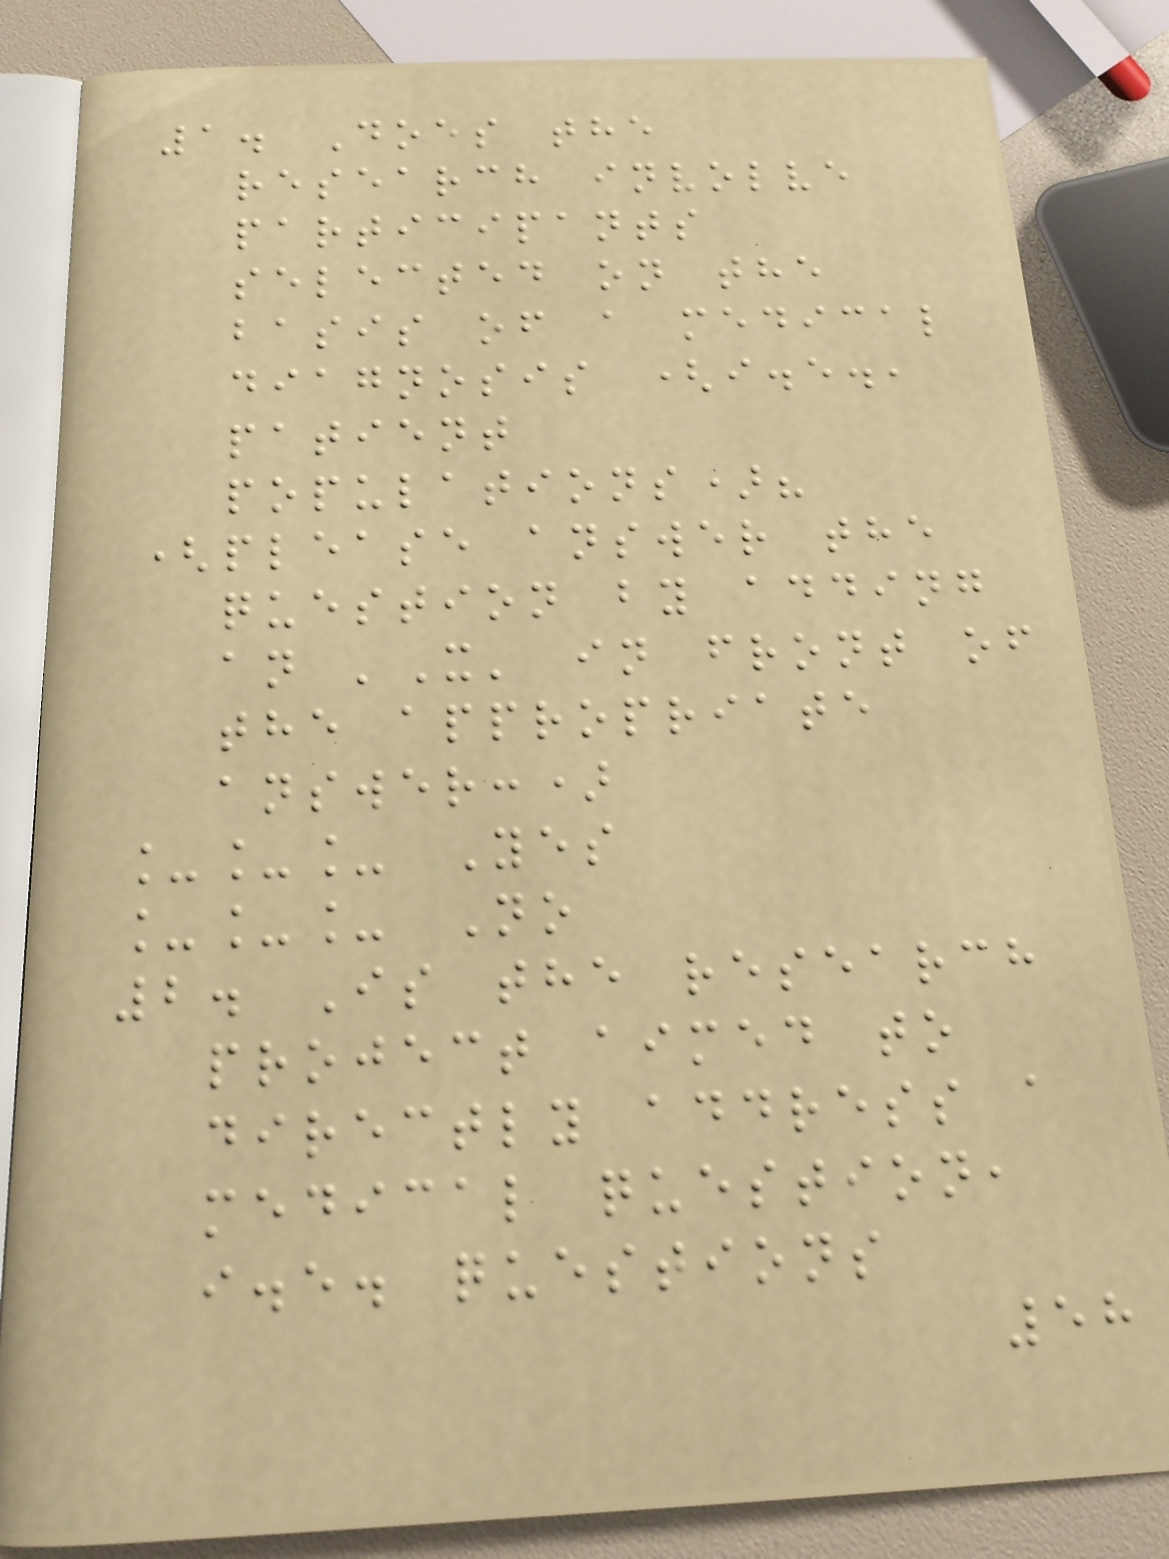1. Does the
research involve
participants
selected on the
basis of a medical
diagnosis (i.e.,
patient
populations)?
(please answer the
question by adding
an 'X' in front of
the appropriate
answer:)
___ Yes
___ No
2. Is the research
project aimed to
directly address a
medical question,
i.e. questions
58
